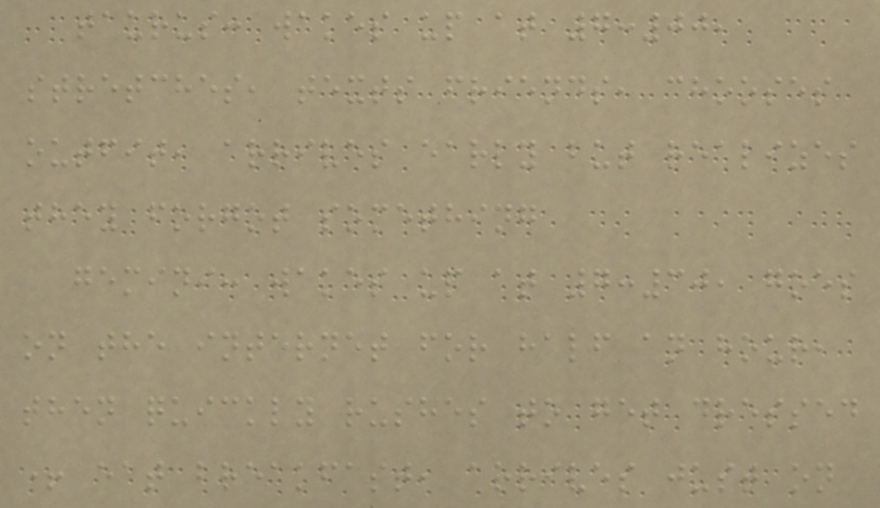taurus: wakes up at 7:00,
stretches, texts friends, chooses
outfit, arrives early but realizes
they forgot something
gemini: wakes up at 7:30, goes
on the internet for half an hour,
then quickly rushes to get dressed
+ eat breakfast, arrives just on
